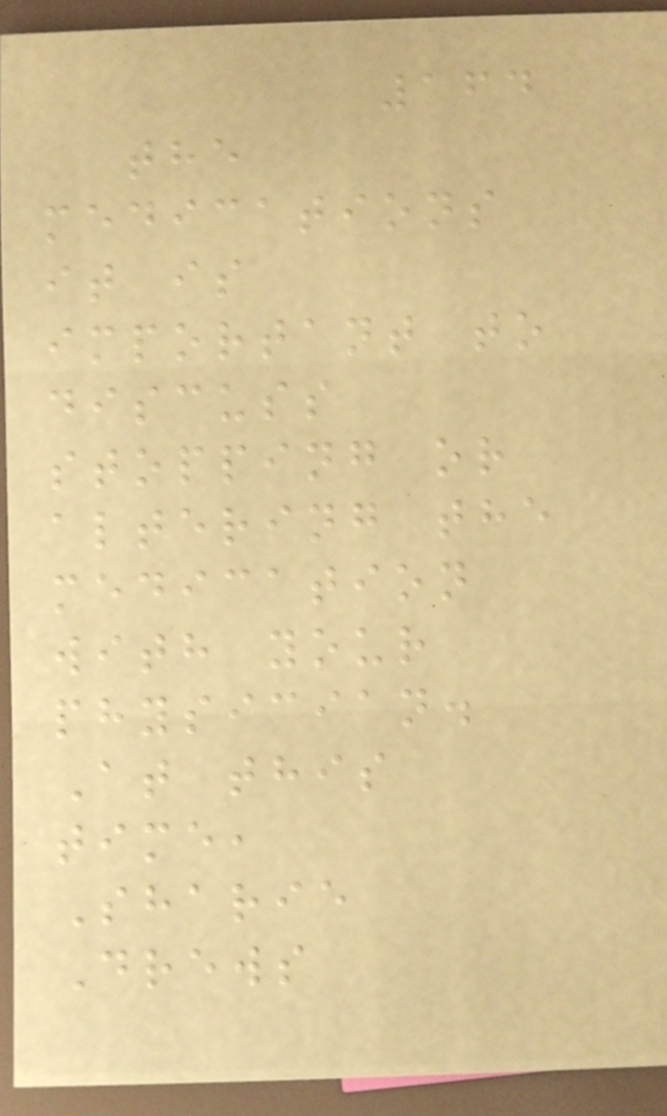164
the
medications
it is
important to
discuss
stopping or
altering the
medication
with your
physician.
At this
time,
Sharie
Drews
